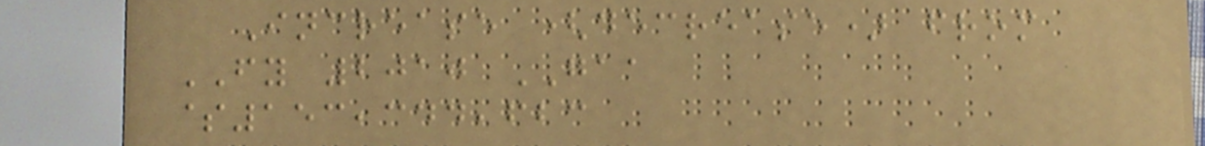Increase (decrease) from
FY 2010 GAA
$153,344,623
